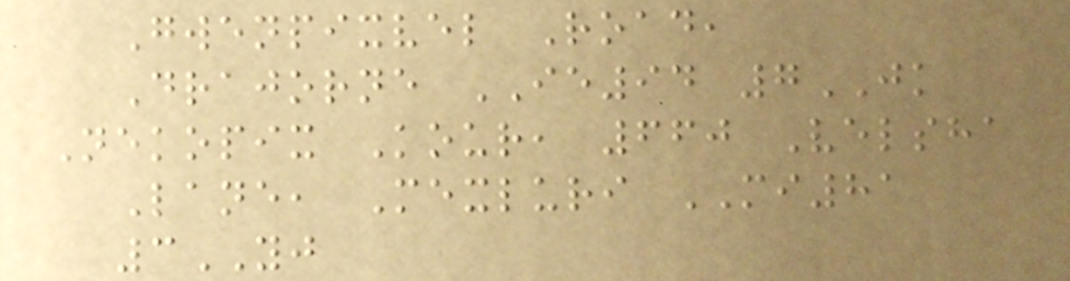Gwenpixvel Road,
Drajorne IE94 7JK
Nekopix Kour, 660 Velsha
Lane, Mexluri MI81
3YJ
